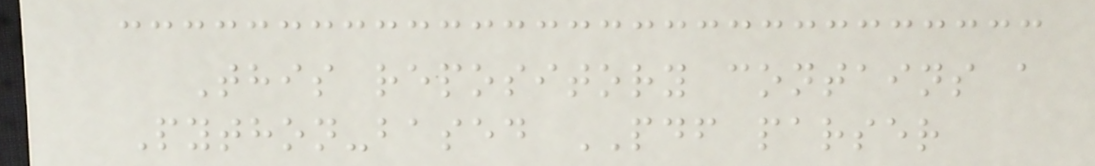This repository contains a
Python-based PDF parser
